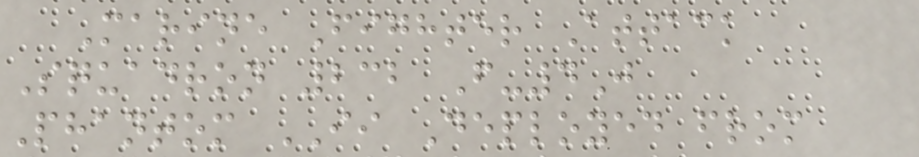Marine Fighter Attack
Squadron 232 F-4J
Phantom II Deployed from
